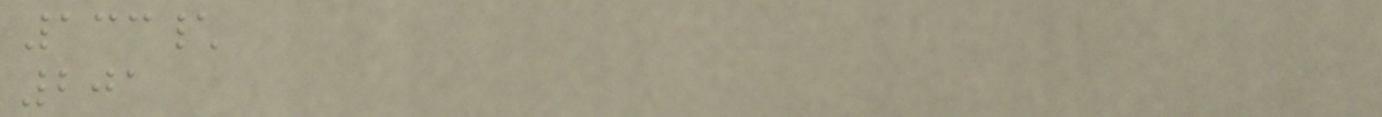133\
201
